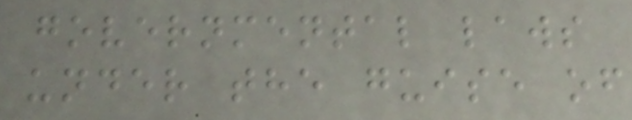governmental laws
under the guise of
